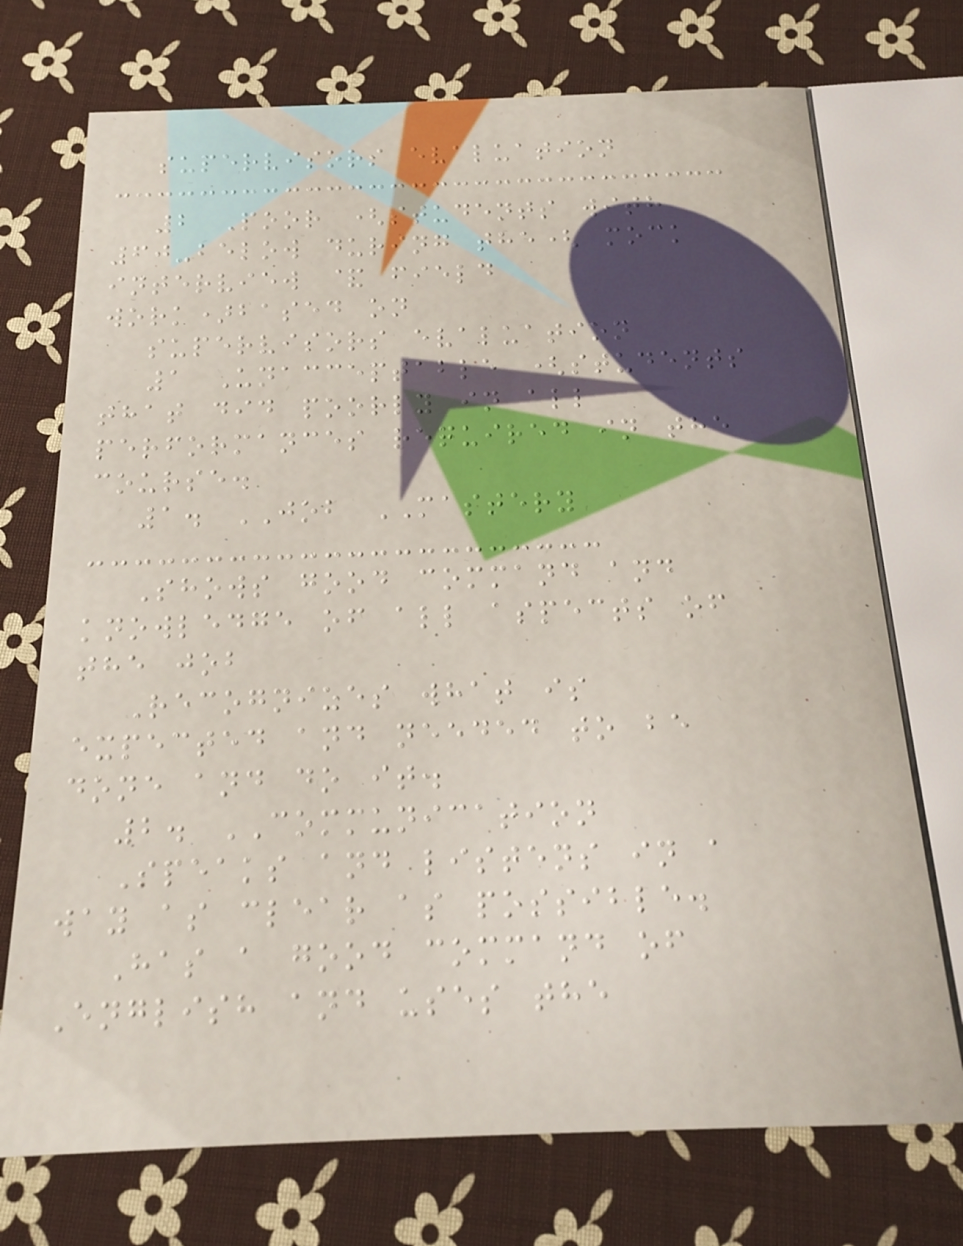supervisors evaluation
2 Poor (students with
60-below during the( mock
interview & field
work)based on
supervisors evaluation
1 Unacceptable (students
that did poorly in all
performances required in the
course.
1. JOB MASTERY
Shows good command and
knowledge of all aspects of
the job
Recognizes what is
expected and needed to be
done and do it.
2. COMMUNICATION
Speaks and listens in a
way as clear as possible.
Has a good command of
English and uses the
